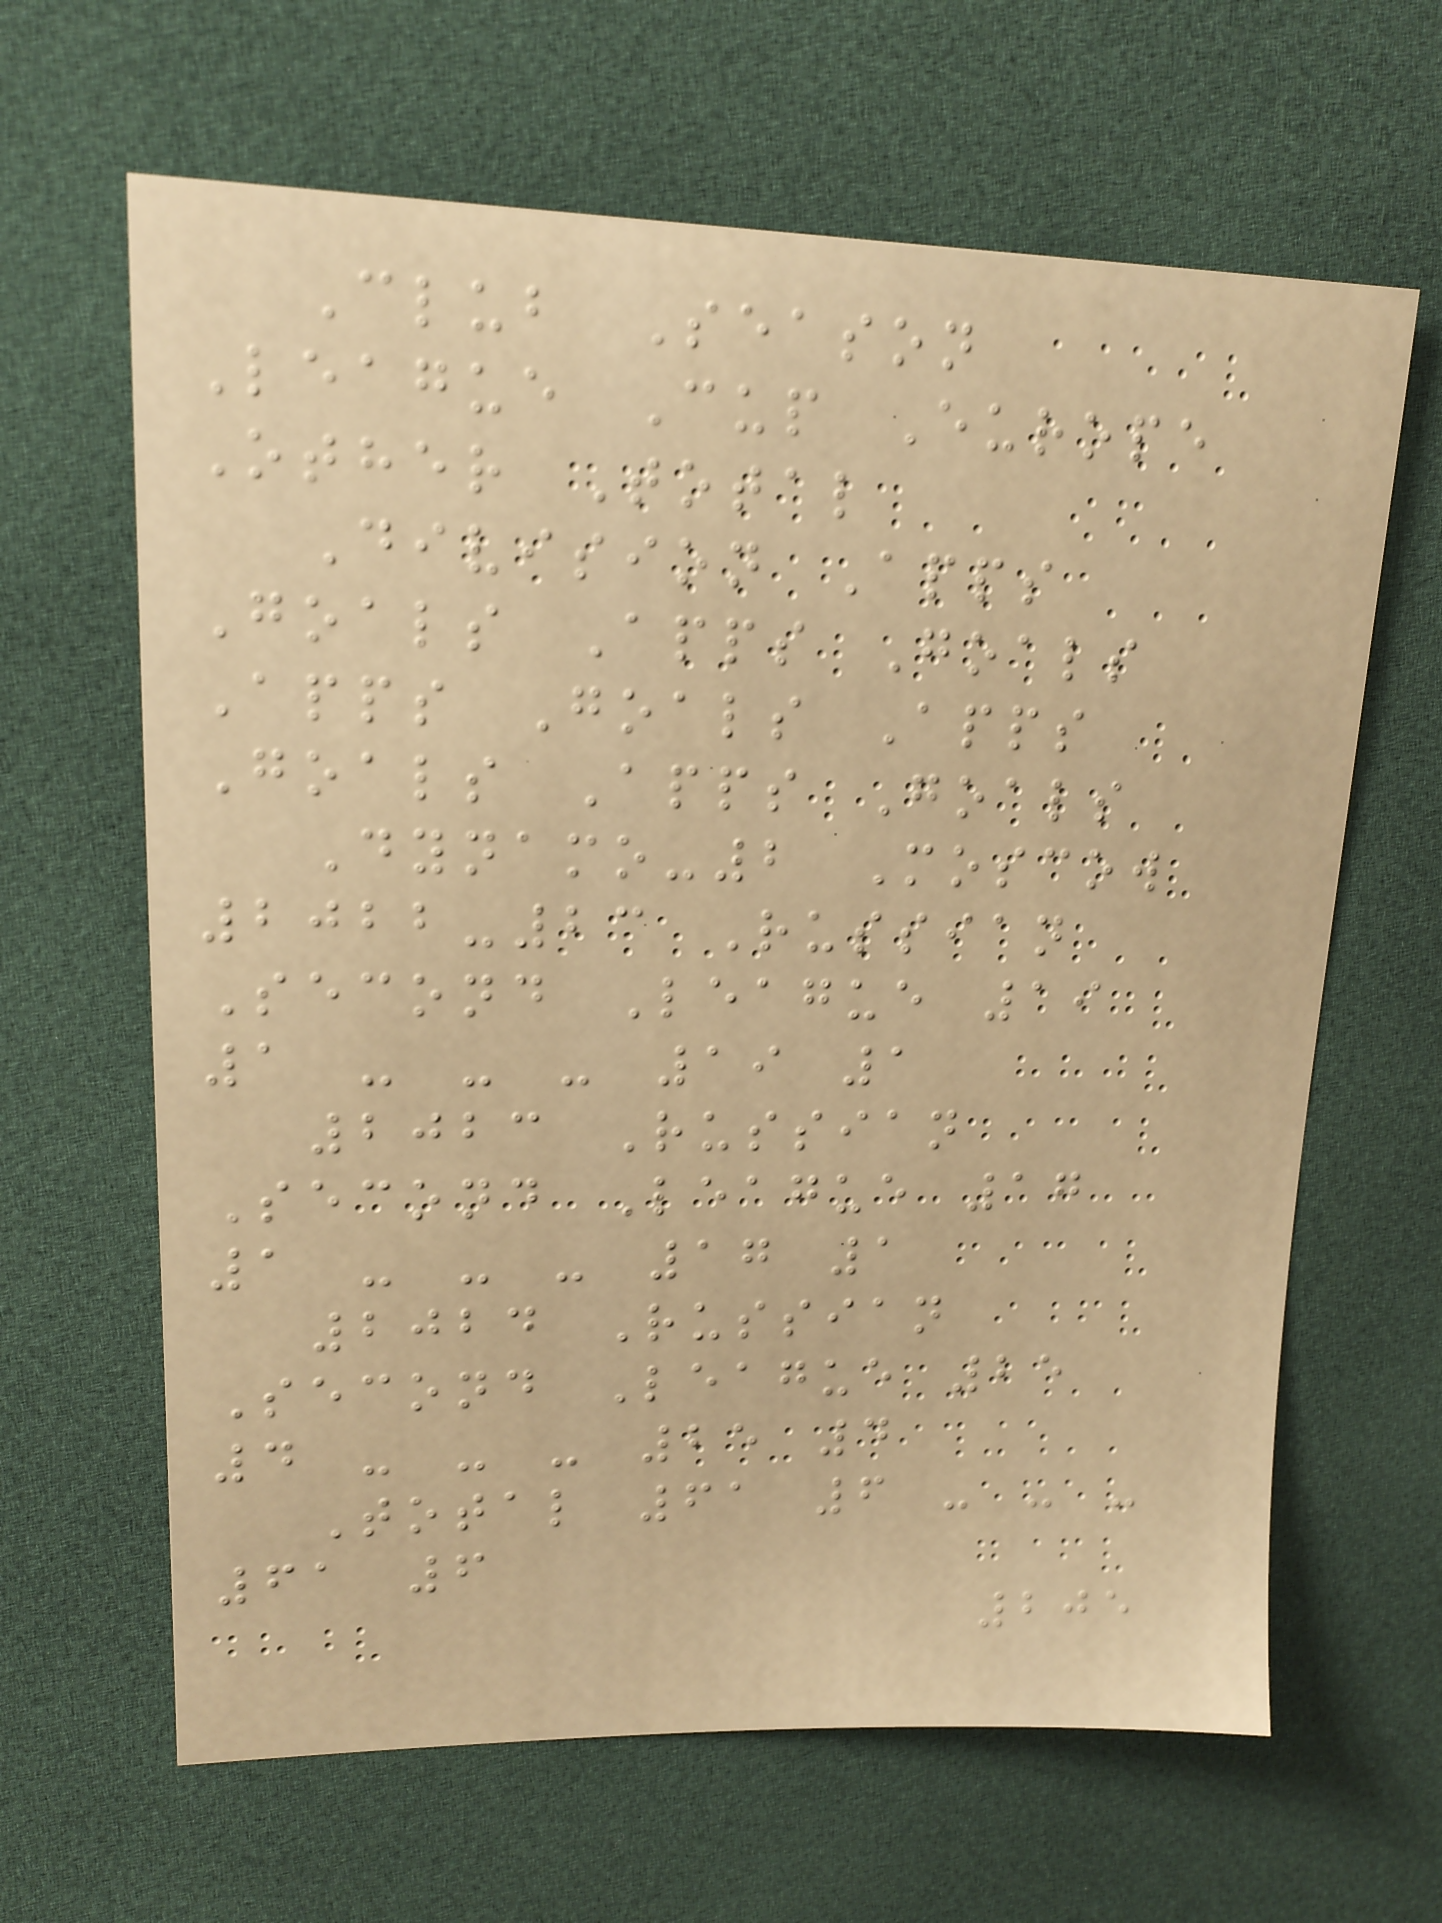Club Season
League Cup Europe
Other Total
Division Apps
Goals Apps Goals
Apps Goals Apps
Goals Apps Goals
Dynamo-2 Moscow
2022-23 Russian
Second League 19
1 - - - 19 1
2023 Russian
Second League 17
1 - - - 17 1
2024 Russian
Second League 25
4 - - - 25 4
Total 61 6 - - -
61 6
205
